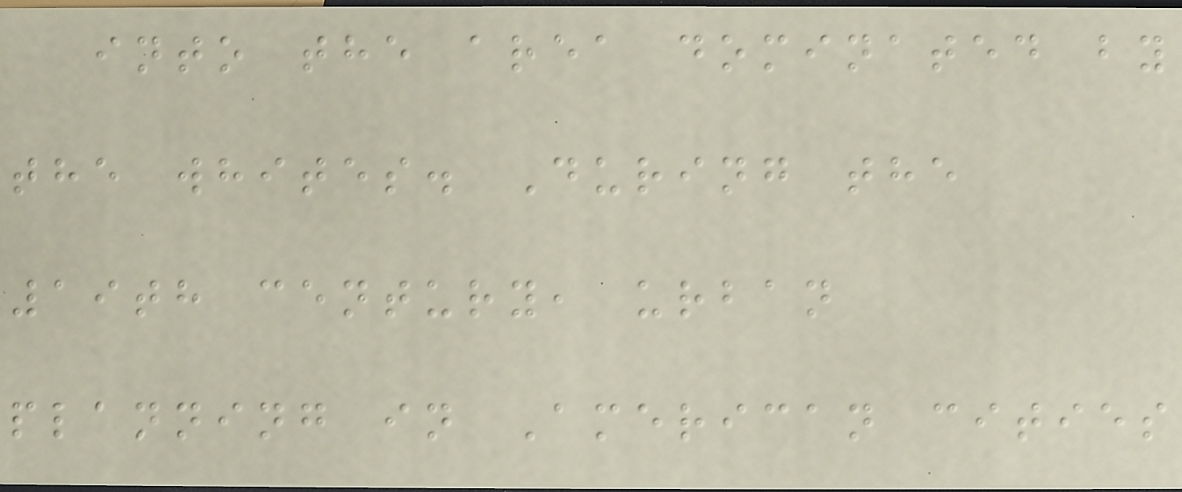into the area dominated by
the whites. During the
19th century, urban
planning in American cities
